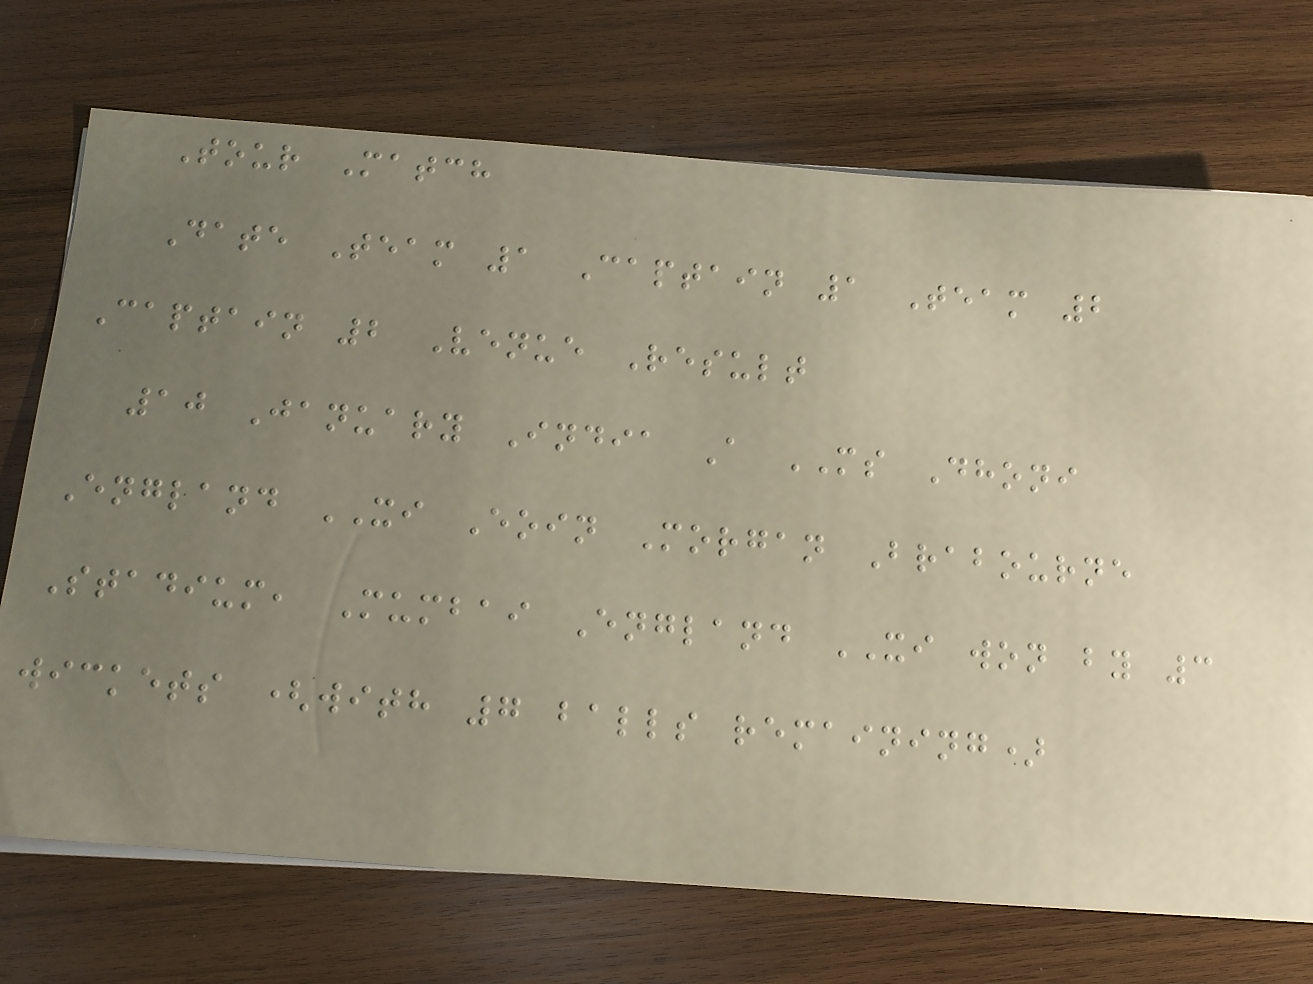Tour Match
Date Team 1 Captain 1 Team 2
Captain 2 Venue Result
10 January India A MS Dhoni
England XI Eoin Morgan Brabourne
Stadium, Mumbai England XI won by 3
wickets (with 7 balls remaining)
